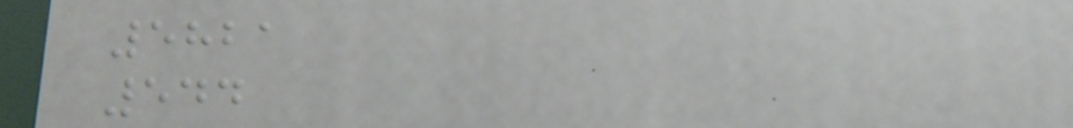5821
544
